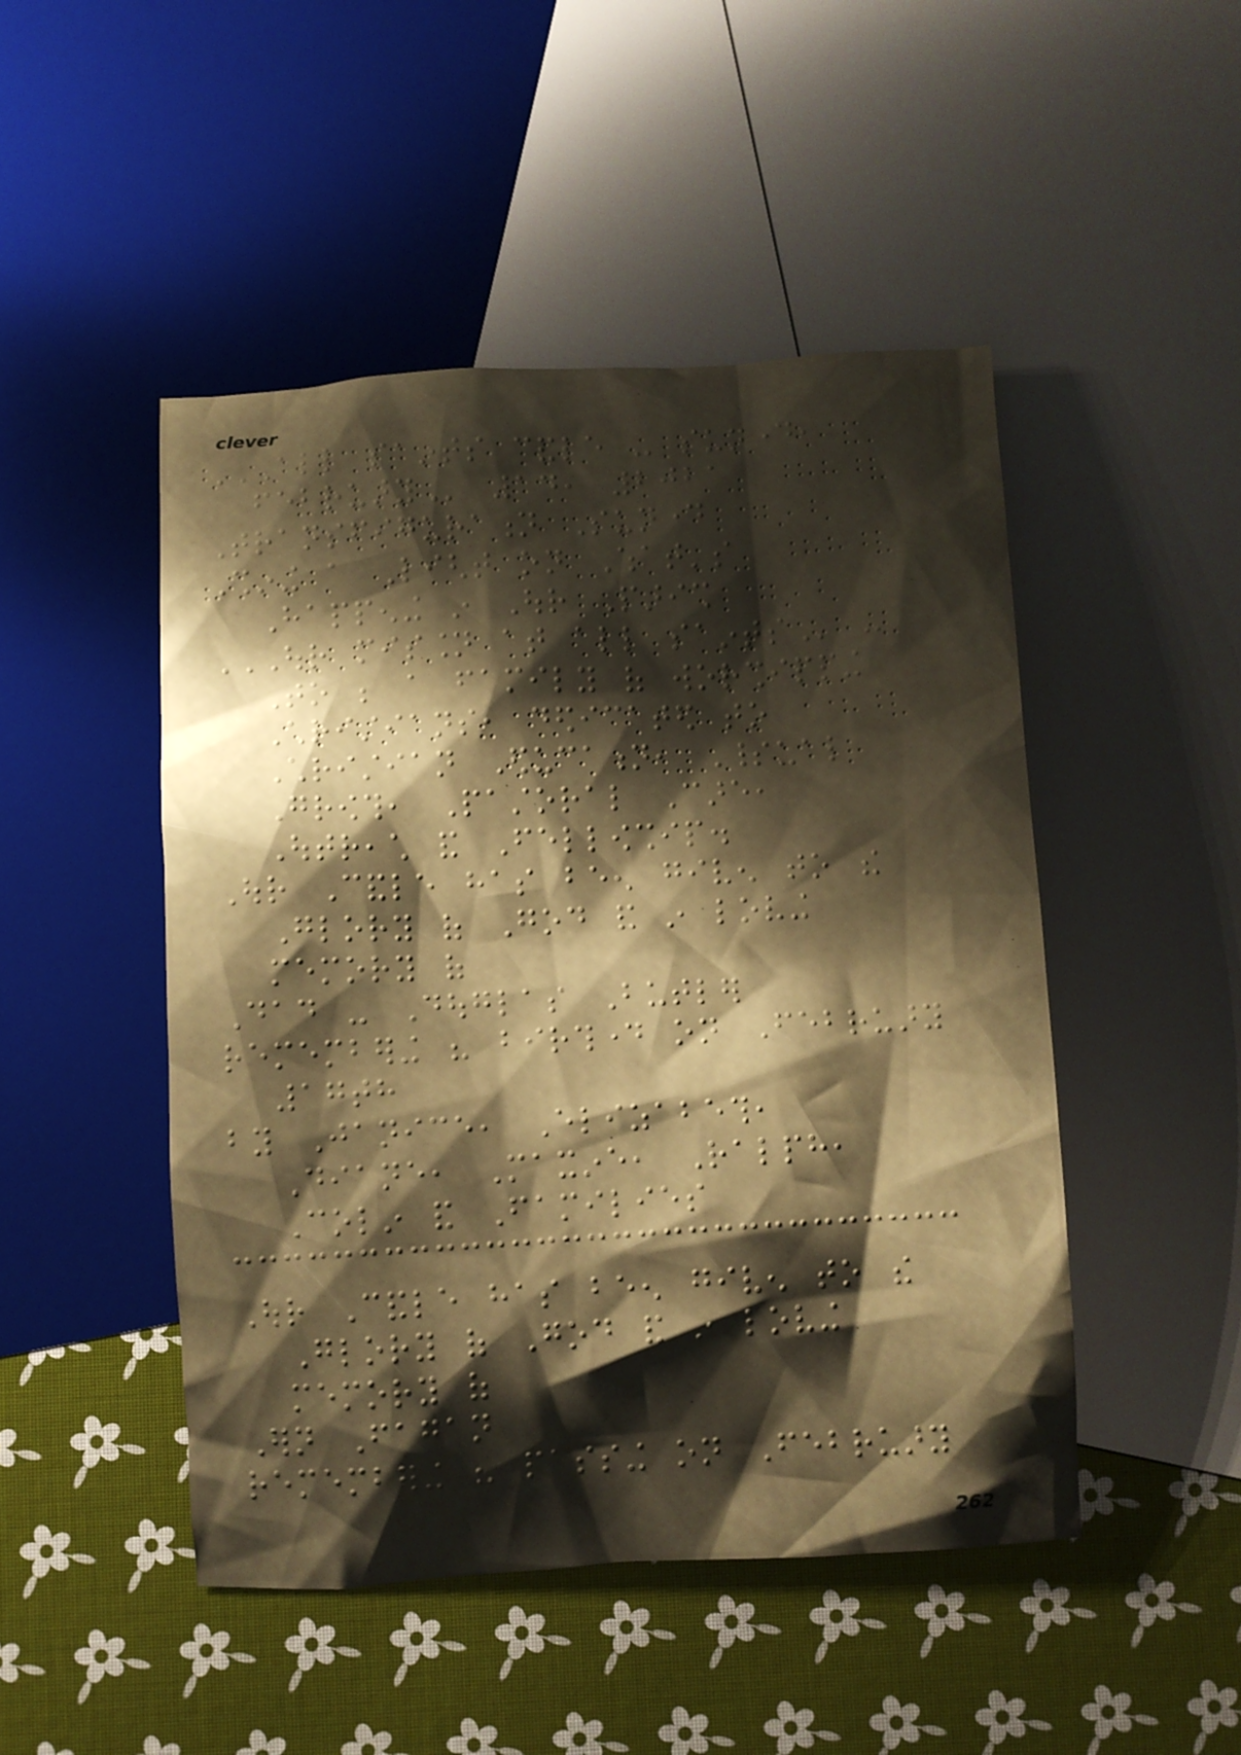ALL SAINTS CANDLE - SUNDAY,
FEBRUARY 14, 2021
Transfiguration Sunday
Shining a Light on What's
Happening in Our Parish
OUR MISSION AT ALL SAINTS -
To be a family of worshipping
Christians, dedicated to
Christian Education, Spiritual
Growth, Pastoral Care,
Outreach and Fellowship.
Our Candle has been given to the
Glory of God and in loving
memory of
Dad - Douglas Butler
remembering his birthday on February
17th
by Janice, Elizabeth,
Diane, Maxine, Ralph,
Colin and Families
Our Candle has been given to the
Glory of God and in loving
memory of
Ern Fagan
remembering his passing on February
